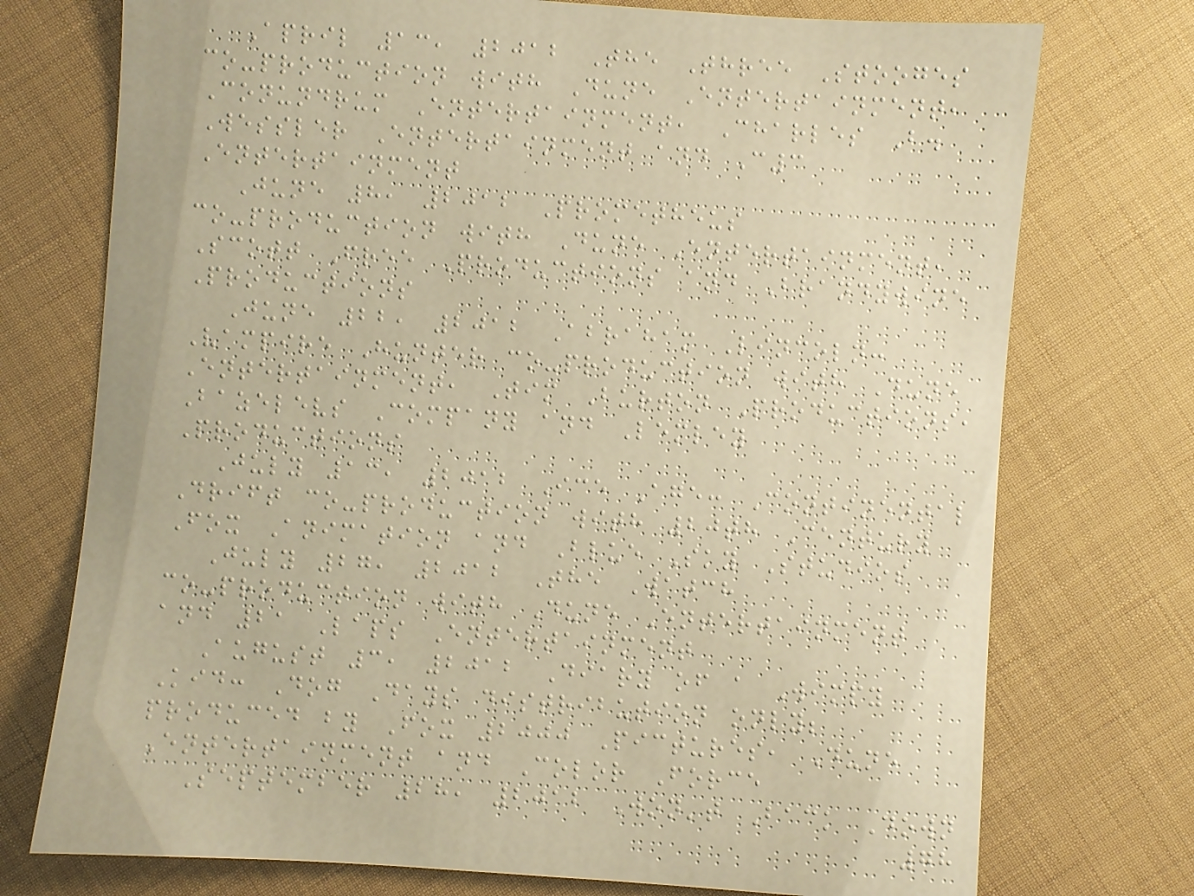April 13, 2012 The Three Stooges
co-production with Dune Entertainment,
Conundrum Entertainment, Charles B.
Wessler Entertainment and C3
Entertainment
June 8, 2012 Prometheus
co-production with Dune Entertainment,
Scott Free Productions and Brandywine
Productions
June 22, 2012 Abraham Lincoln:
Vampire Hunter co-production with Dune
Entertainment, Tim Burton Productions,
Bazelevs Company and Lemley
Productions
July 13, 2012 Ice Age: Continental
Drift co-production with 20th Century
Fox Animation and Blue Sky Studios
July 27, 2012 The Watch
co-production with Dune Entertainment
and 21 Laps Entertainment
August 3, 2012 Diary of a Wimpy
Kid: Dog Days distribution only;
produced by Fox 2000 Pictures, Dune
Entertainment and Color Force
September 28, 2012 Won't Back Down
78
